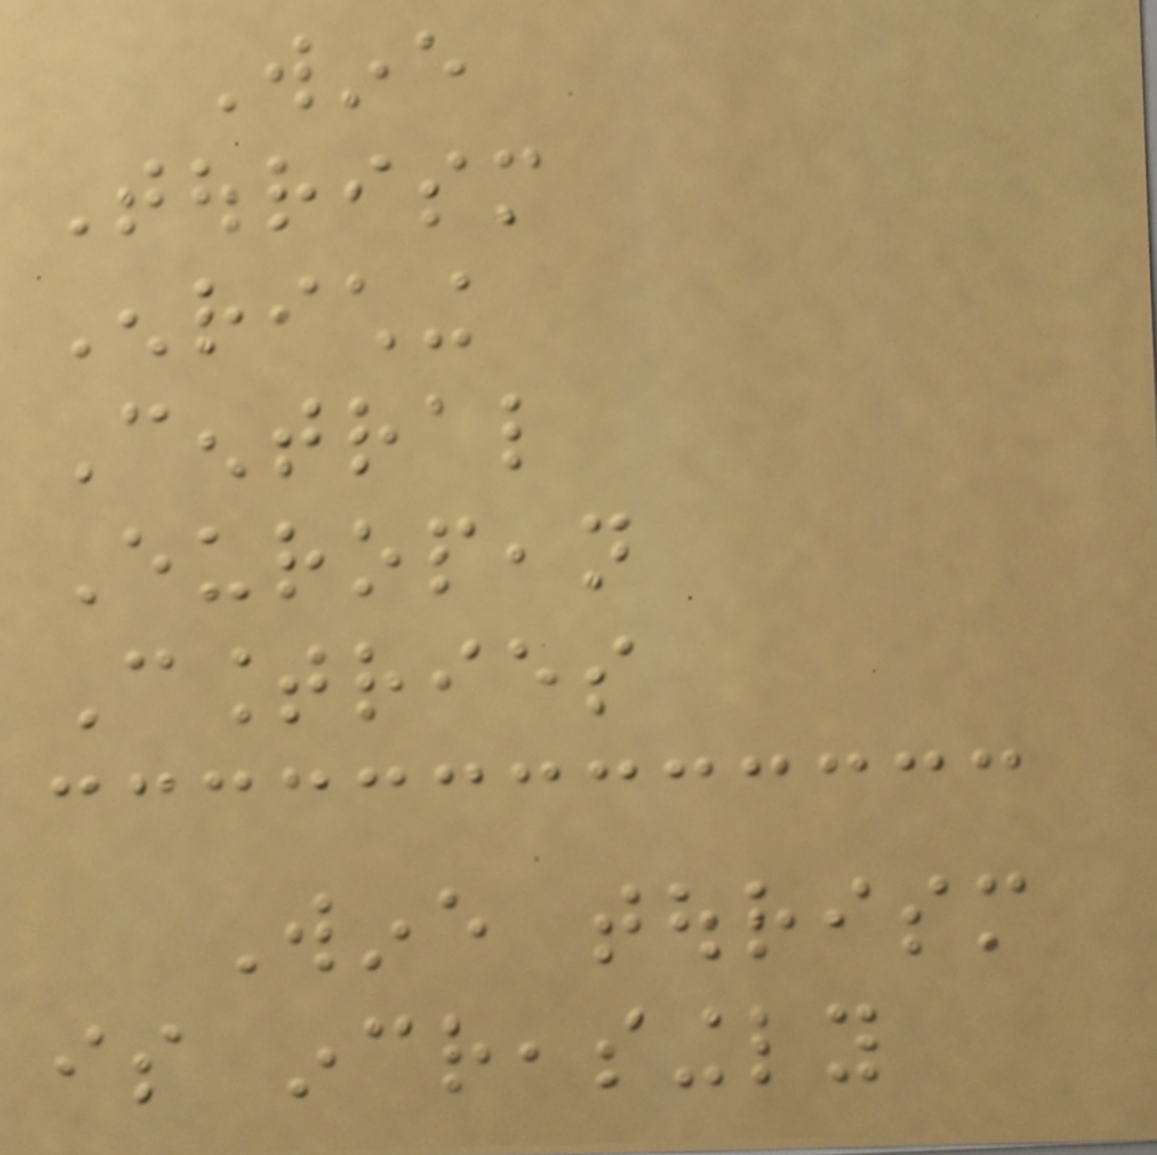Wine
Tourism
Enriching
Central
European
Countries
Wine tourism
is increasingly
